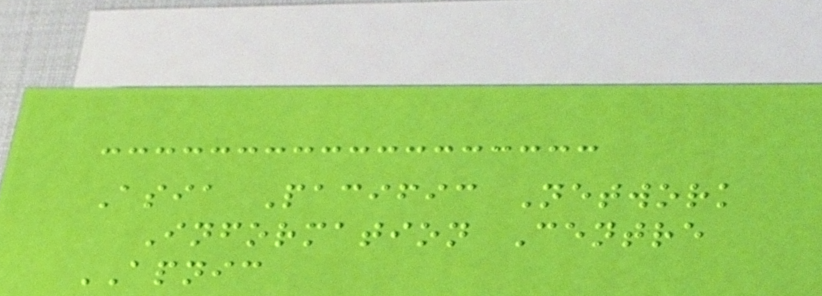Asia Pacific Network
Information Centre
APNIC
